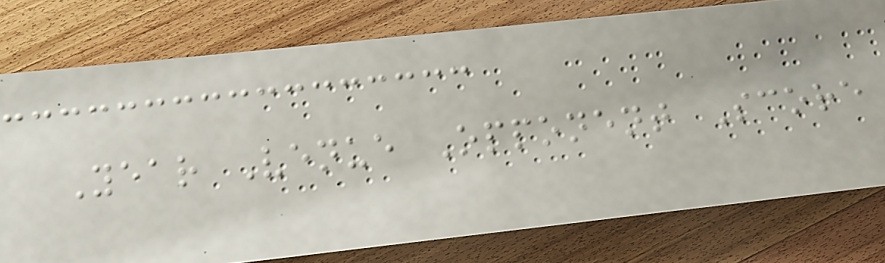Year Venue Opponent Score
